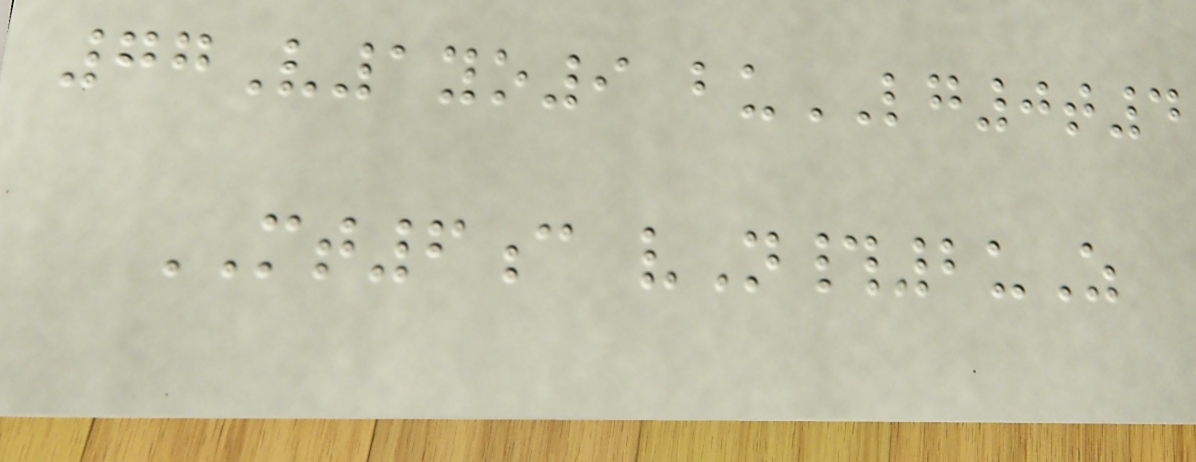77V1yo9 buLG0t4
MT6c vN#2uZ
